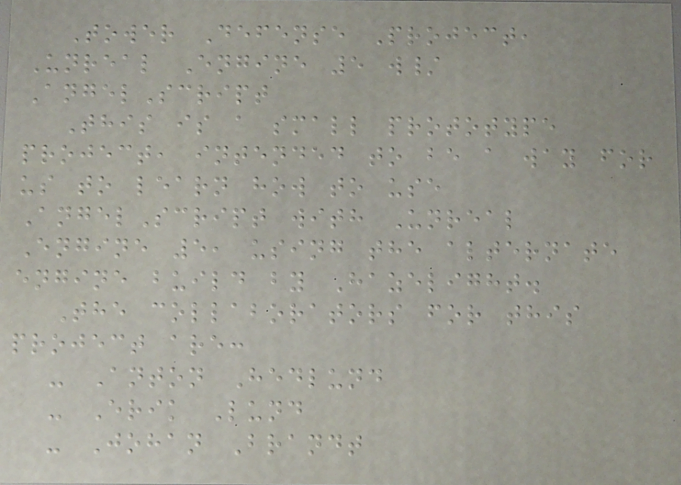Tower Defense Project,
Unreal Engine 5 w/
AngelScript
This is a small prototype
project, intended to be a way for
us to learn how to use
AngelScript with Unreal
Engine 5, using the alternate
engine build by Hazelight.
The collaborators for this
project are:
- Anton Hedlund
- Erik Lund
- Johan Brandt
